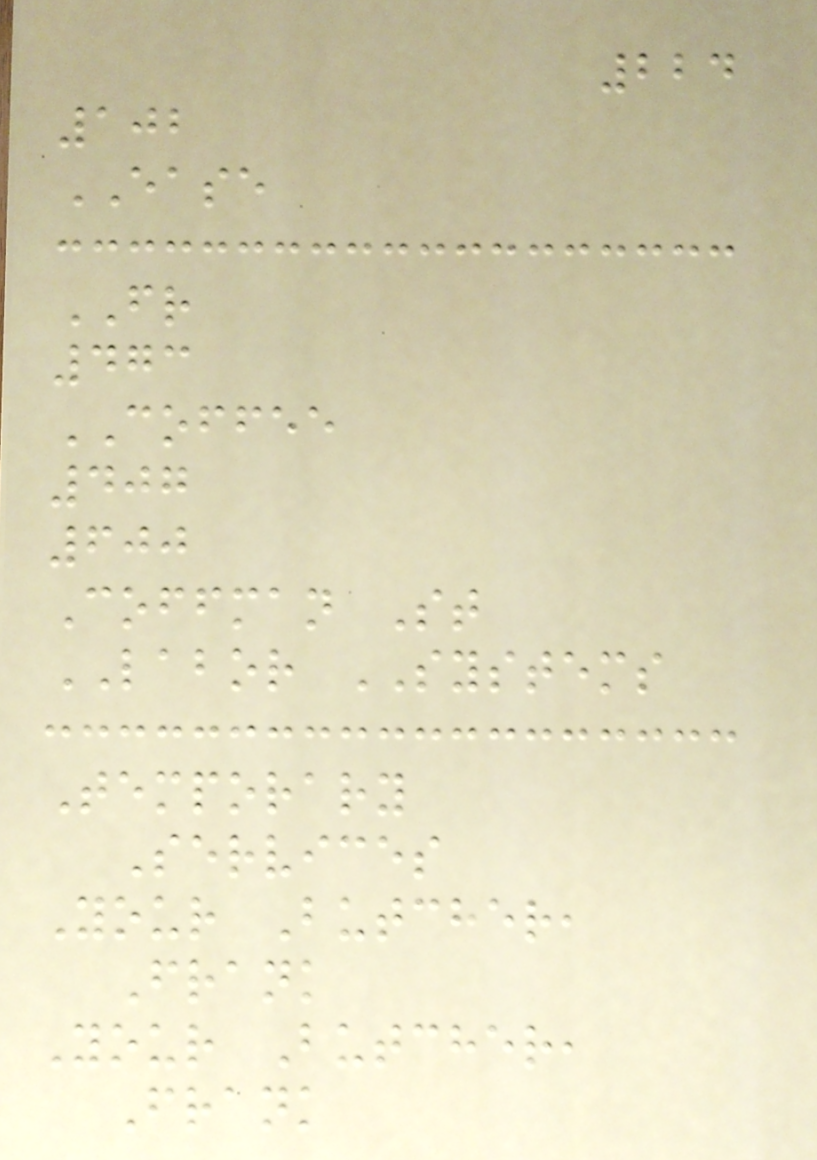224
102
EASE
FR
473
COFFEE
407
600
Coffman St
LABOR SYSTEMS
Temporary
Services
Your Butcher,
Frank
Your Butcher,
Frank
